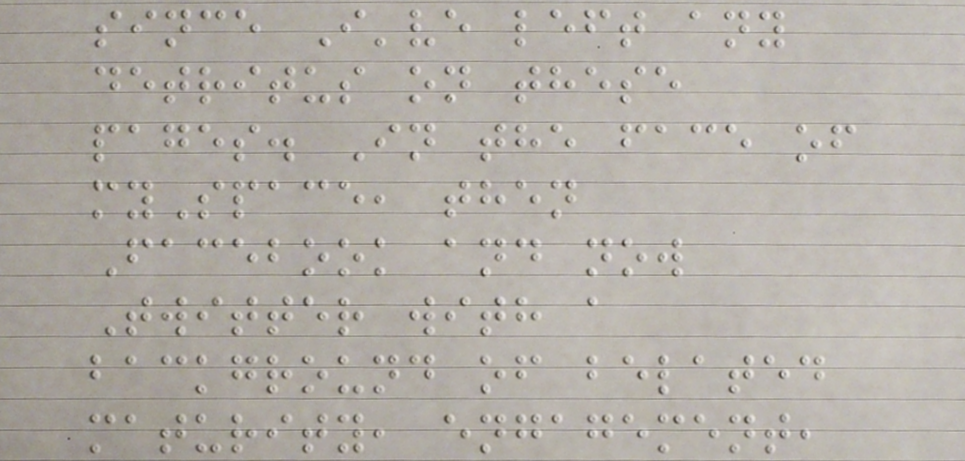since I've left any
detritus on these
pages. In the face of
mySpace, then
Facebook and now
Twitter with a
background of belated
maturity, engagement,
